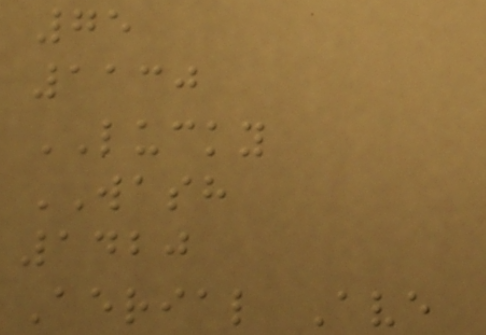75
1130
LUCKY
WASH
1420
Aerial Ave
